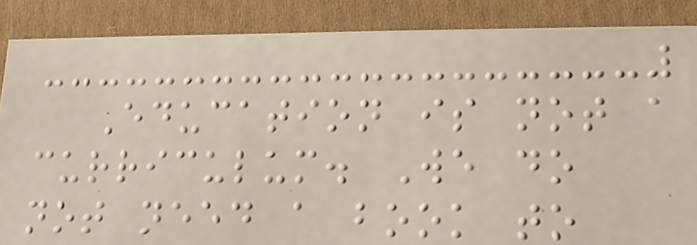Education is not a
curriculum. We do
not need a book to
